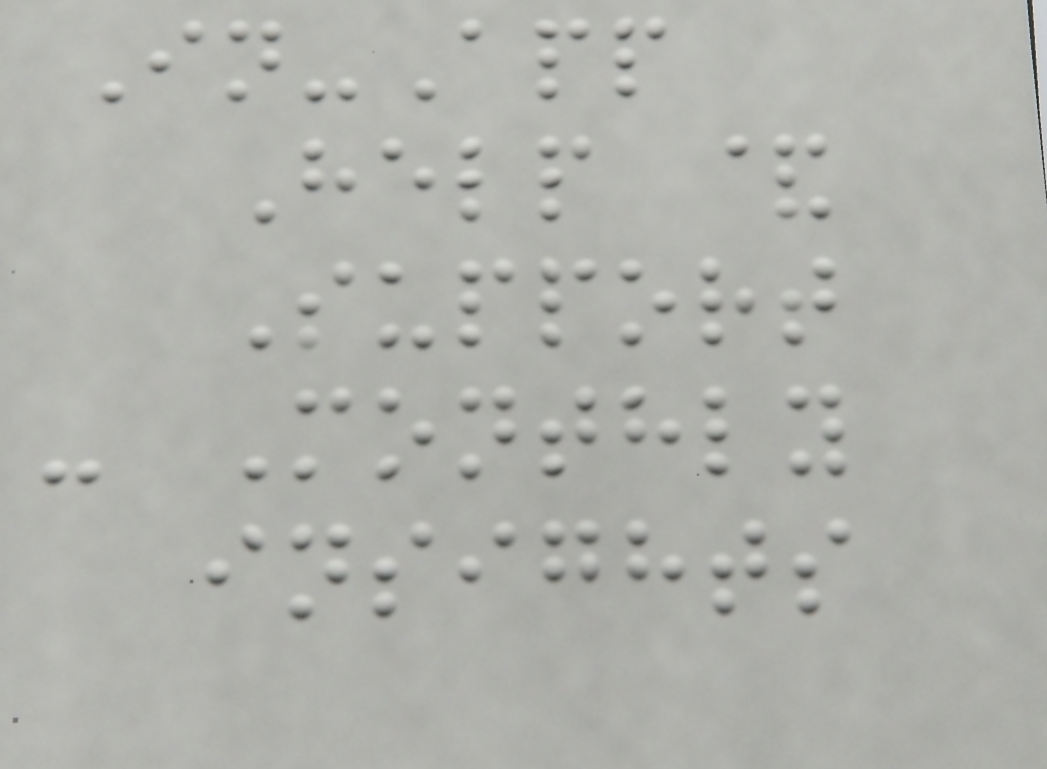In-App
Help &
Support
- Monthly
insights
